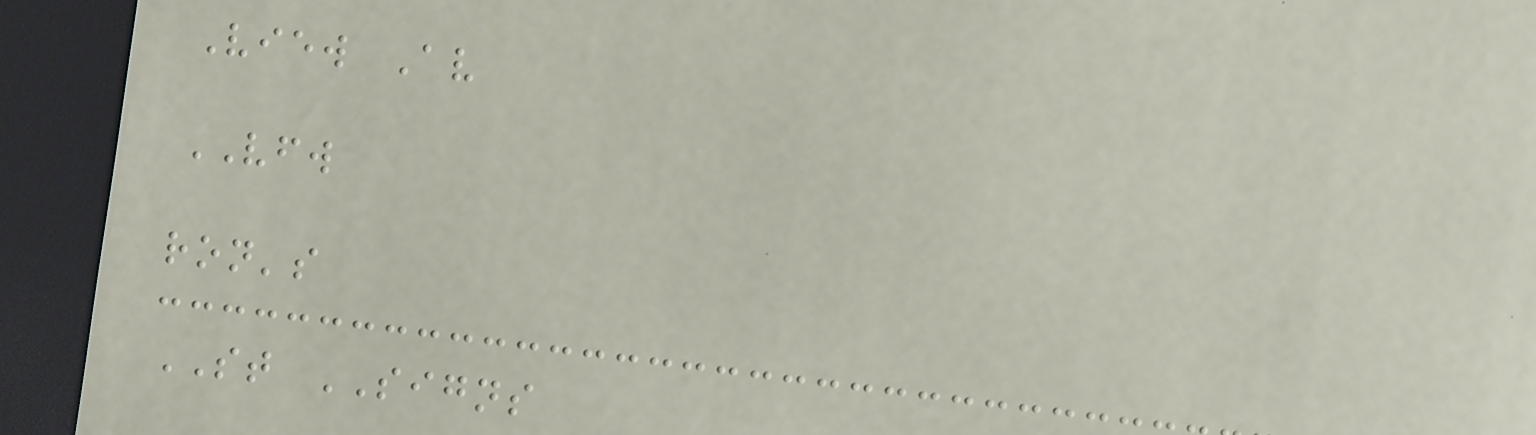View Av
VFW
ron's
ST SIGNS
